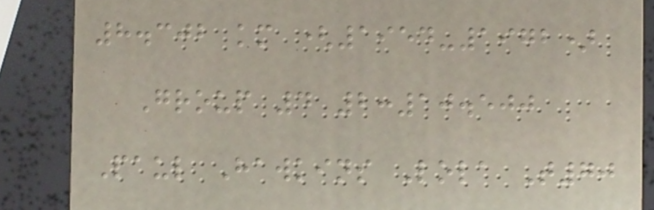8.302 km (1954-1972)
Group 4 2:10.500
Paul Hawkins Lola T70
